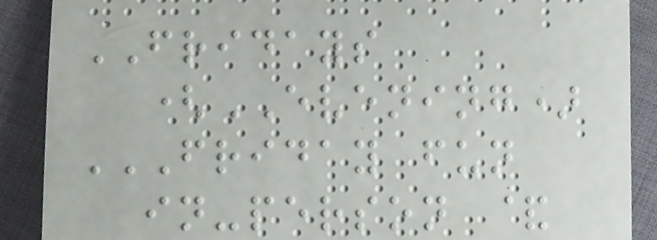FRIDAYS
(EVENING)
FRIDAY FUN
IN-PERSON &
